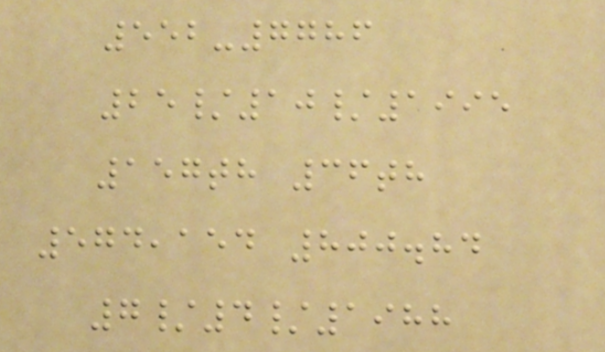552-7786
25/10/1995
157th 36th
574,154 800.84
7/4/1988
